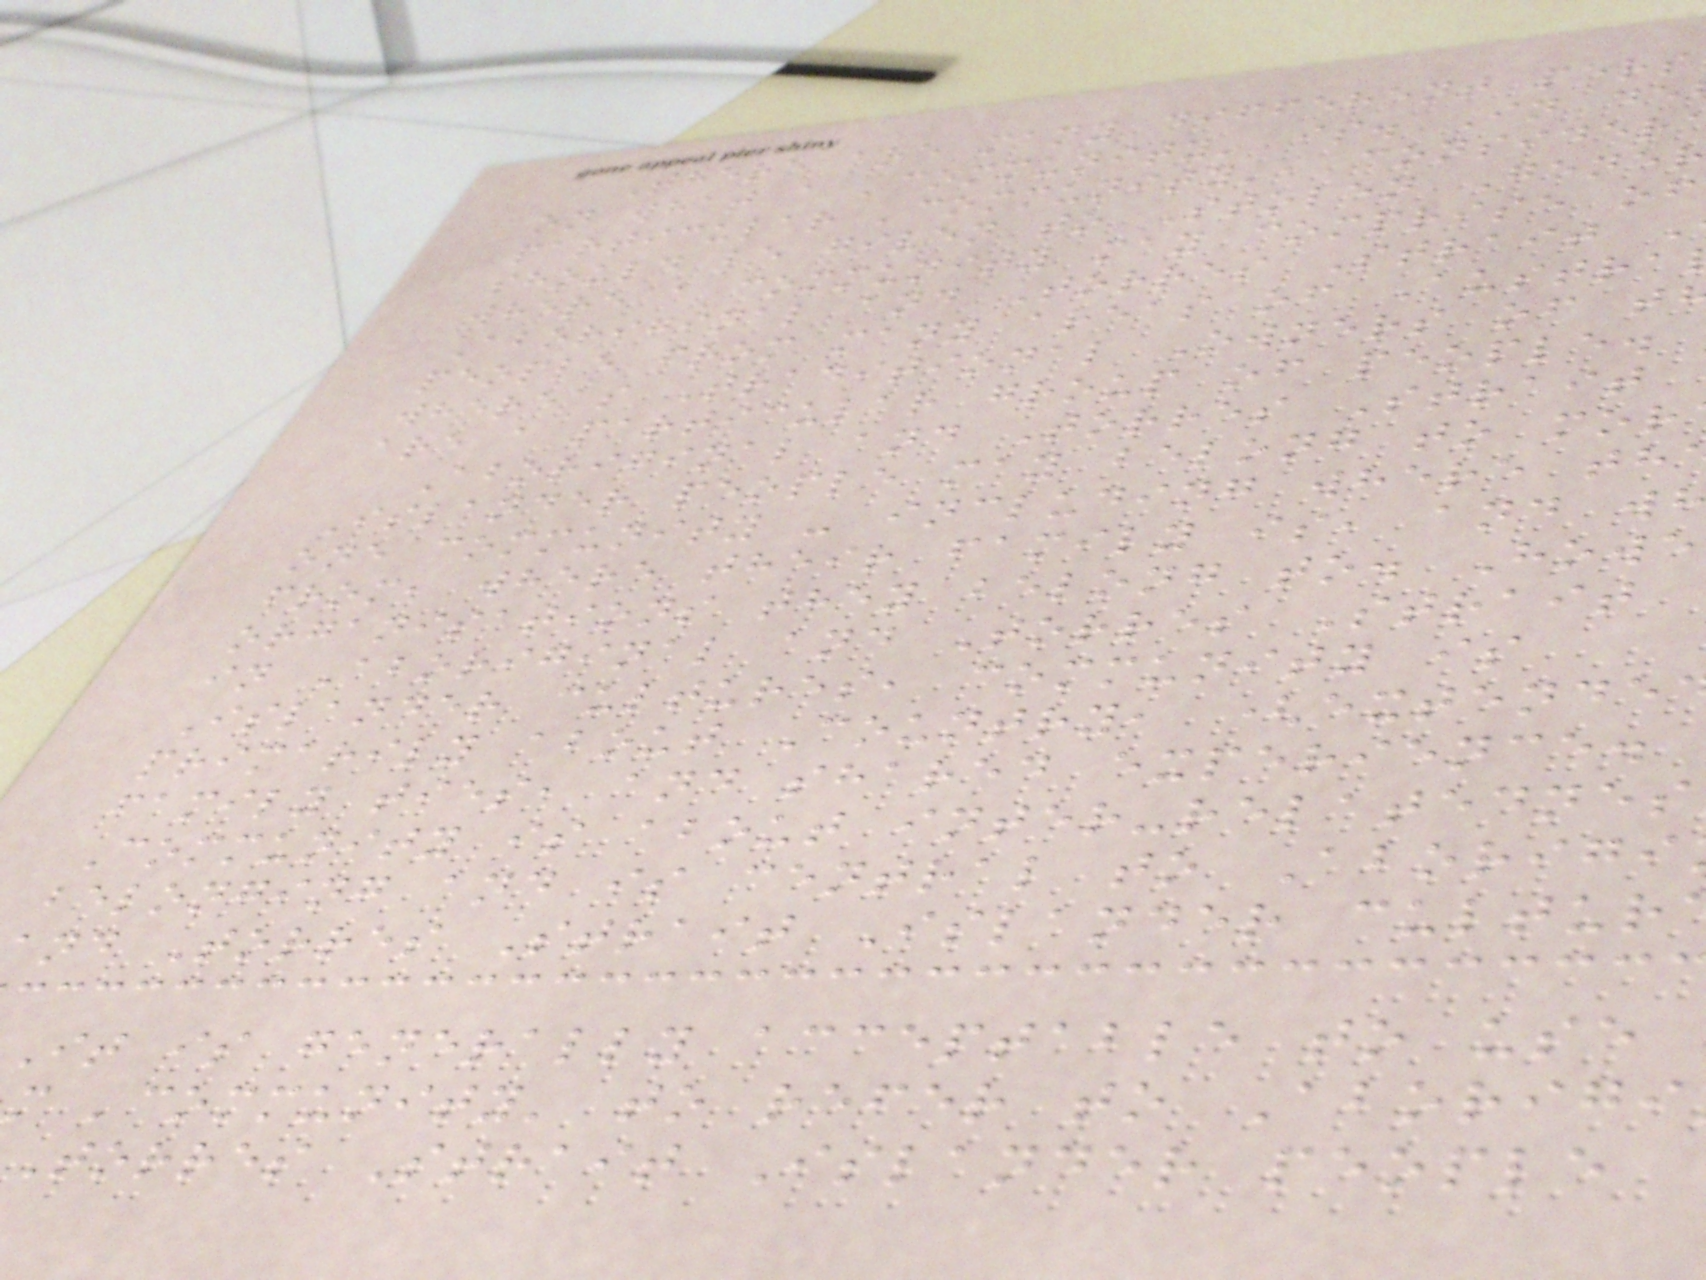There are many different pers
on what a 'community' is. In de
particular 'community', consider
should be given to Stolen Gener
where a community may comprise of
Aboriginal and Torres Strait
people from many areas of Austra
whereas Traditional Owners of t
are a particular group of people.
Aboriginal and Torres Strait
Islander people may belong to mor
one community - including where th
from, where their family is, and w
organisations they belong to. Howe
in Aboriginal and Torres Strait
Islander cultures, community is
primarily about Country, (extende
family ties, and shared experience.
Community is about inter-relatednes
belonging and is central to Aborigi
and Torres Strait Islander cultur
It is generally acceptable to use
m 'community' to refer to Aborigi
Torres Strait Islander people
